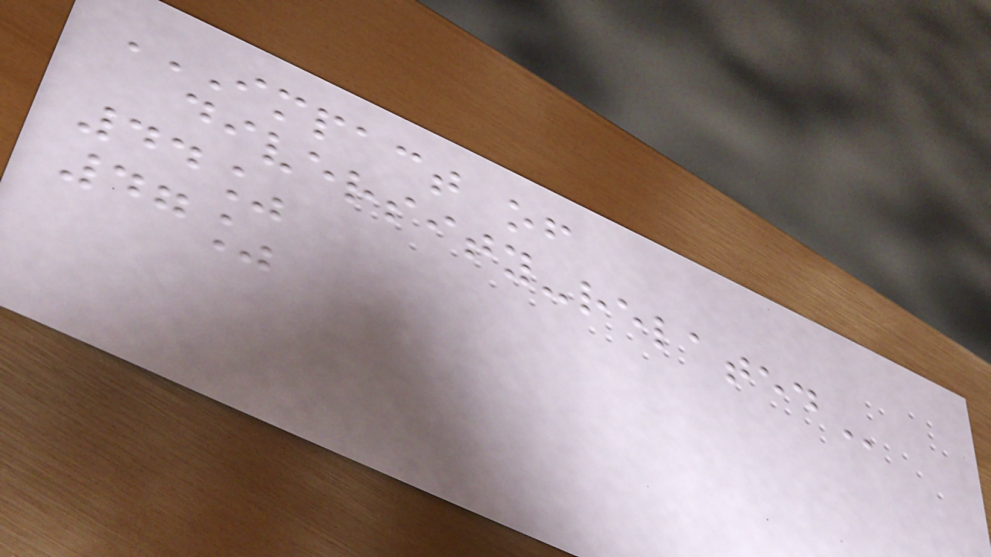IMPACT OF
DIVERSITY-RELATED
44%
47%
